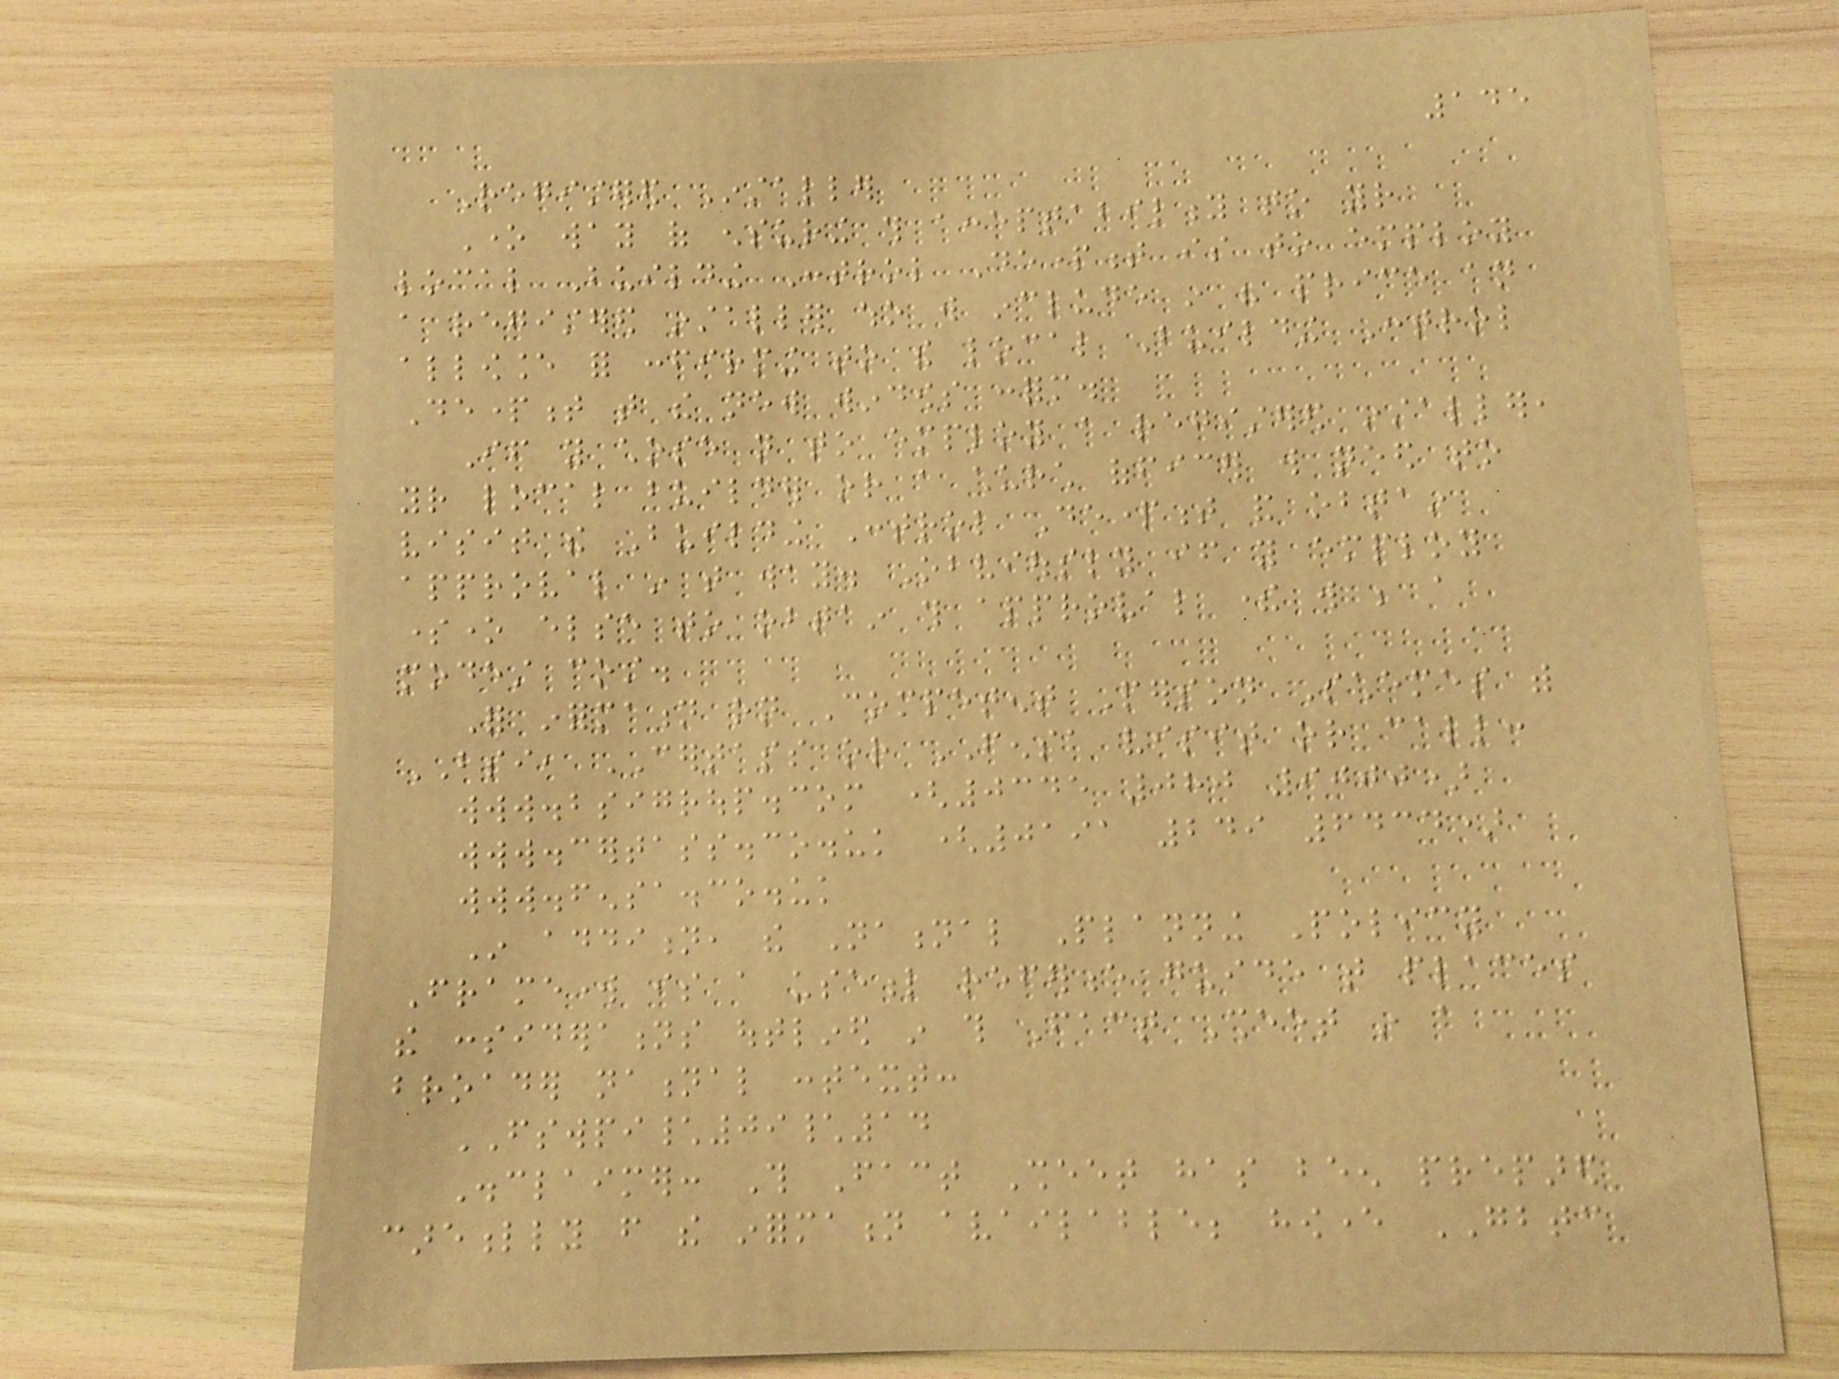145
Registered Installer
One way of ensuring this acceptability to your
local Building Control Department is to employ
a registered installer who will include in his price an
allowance for confirming to the local Building Control
Department that the new windows conform.
If you chose not to employ a registered installer,
your local builder or a church officer will need to
visit the Building Control Department and obtain
approval in that way. Obviously if you employ
someone else to obtain this approval there will be a
modest cost.
For information on Competent Person Schemes with
BSI, CERTASS or FENSA visit or call:
www.bsigroup.com (0345 080 9000)
www.certass.co.uk (0191 249 6434)
www.fensa.co.uk
In addition, the National Planning Policy
Framework is a useful reference guide that places
the considerations outlined in this Fact Sheet in a
broader national context:
FSWPI\09\14
Disclaimer: This Fact Sheet has been prepared
carefully from the information available; however GBTC
